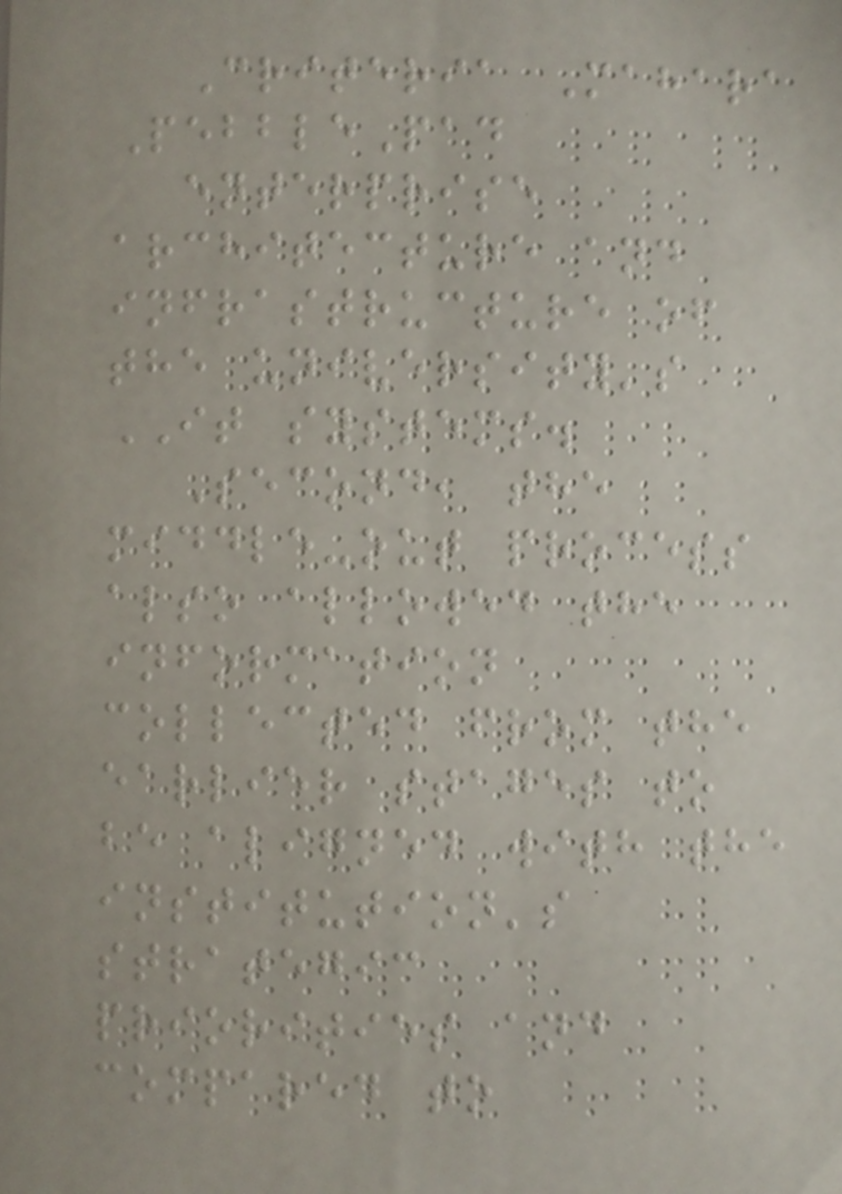Criteria Mahara
PebblePad
enterprise
architecture and
infrastructure of
the university's
IT systems.
Second, the
middle-out process
also allowed the
information
collected from the
earlier stages to
be aligned with the
institution's
strategic
priorities and
compared to
